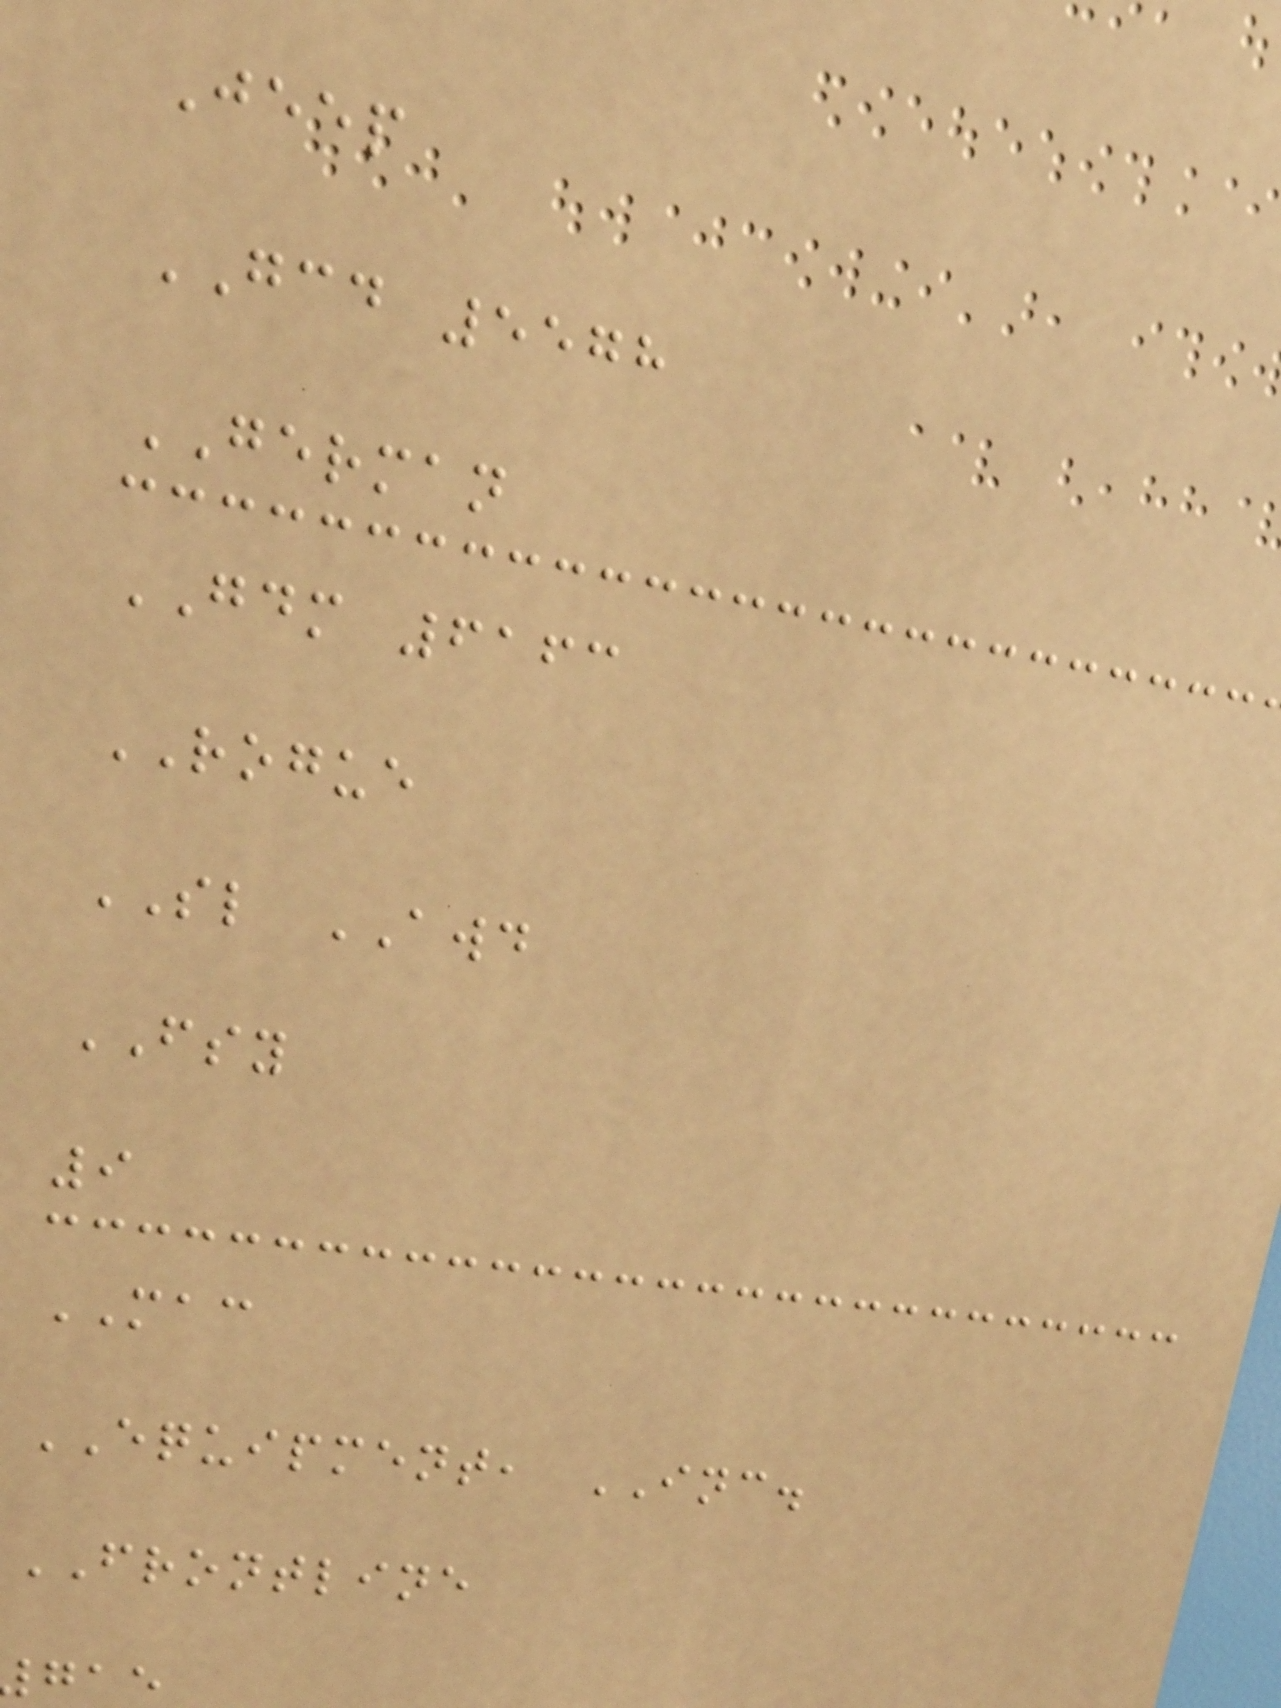Jeep
GCD 5578
GERMAN
GDM 6163
ROGUE
SL AWD
FSY
9
MAC
EQUIPMENT, INC.
FRONTLINE
